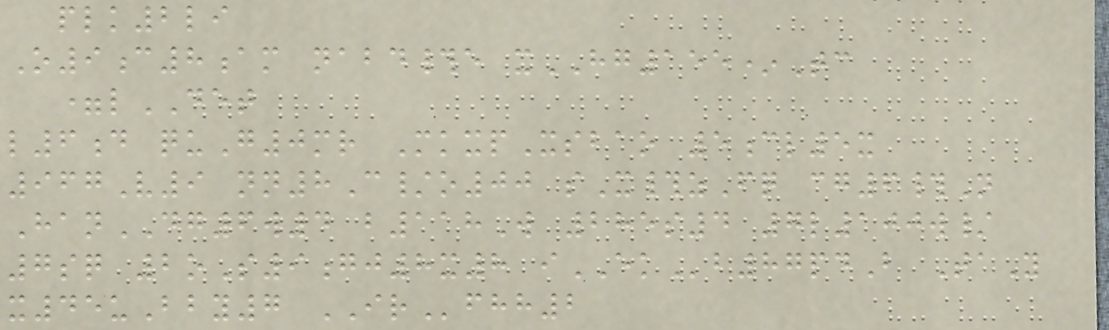plk2li
O9c8am nabd#e xHG155*Tc
=lDET
l6d quG0mr MkxpXsbao 5cl5x
967V9 nn8C/o00 sX#zFq cg6#N
HanDG6w4 b118W 285s4 7l100w/
7sq 2oS9gj8x8 iEKb87pdB TaY
x45uBby7 IRfhh2
